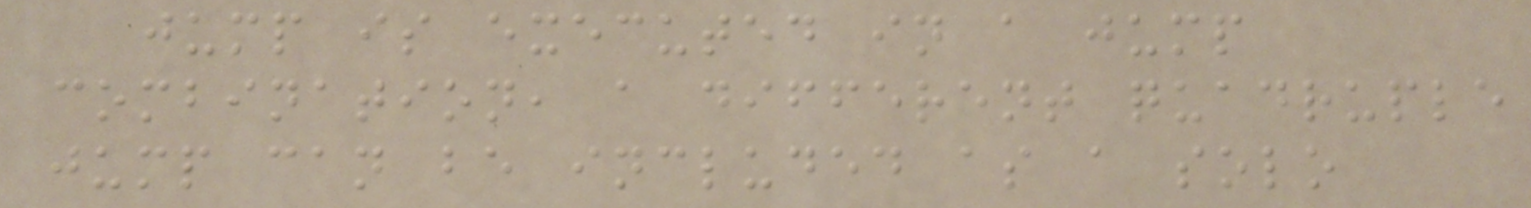jump is executed in a jump
combination, a different quadruple
jump can be included as a solo
